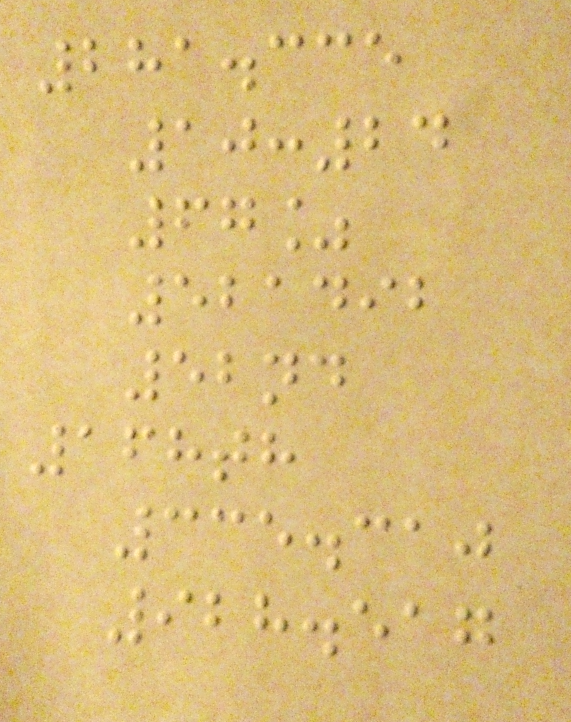281.335
10:24
67%
521492
52nd
168th
335.310
928.517
